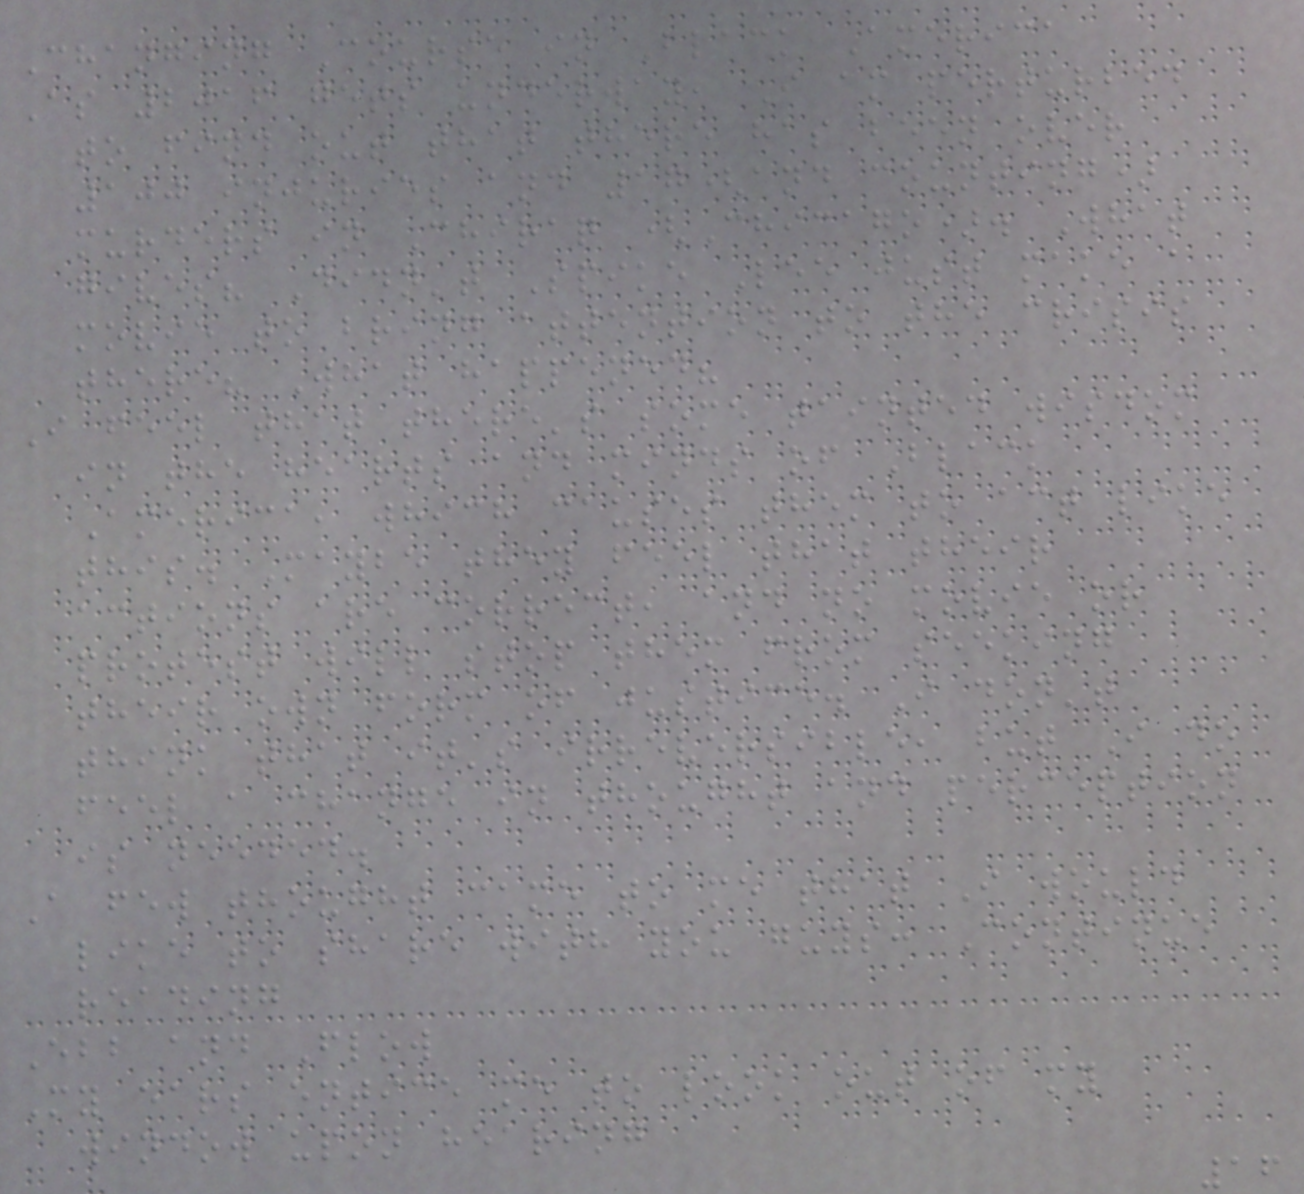Changing Course in Black America
As 2016 gets underway, I am perturbed
to find out that there has been over
100 injuries and 17(and counting)
murders in Chiraq (Chicago). What
gives? Didn't Spike Lee just make a
movie to bring attention to the crisis
there? What happened?
I feel that there's some tainted wisdom
in the hearts and minds of Black
America, which causes them to act like
this. Maybe they feel that their
actions are correct, and no movie or
protest will stop them from seeking
their own form of justice. I don't
think that it's irreversible, but I do
feel a change in thought and perception
is needed.
A few thought came to me that I would
like to share with you guys: Continue
reading
Ebb and Flow
My ears entice me to look out of my
window upon hearing
16
